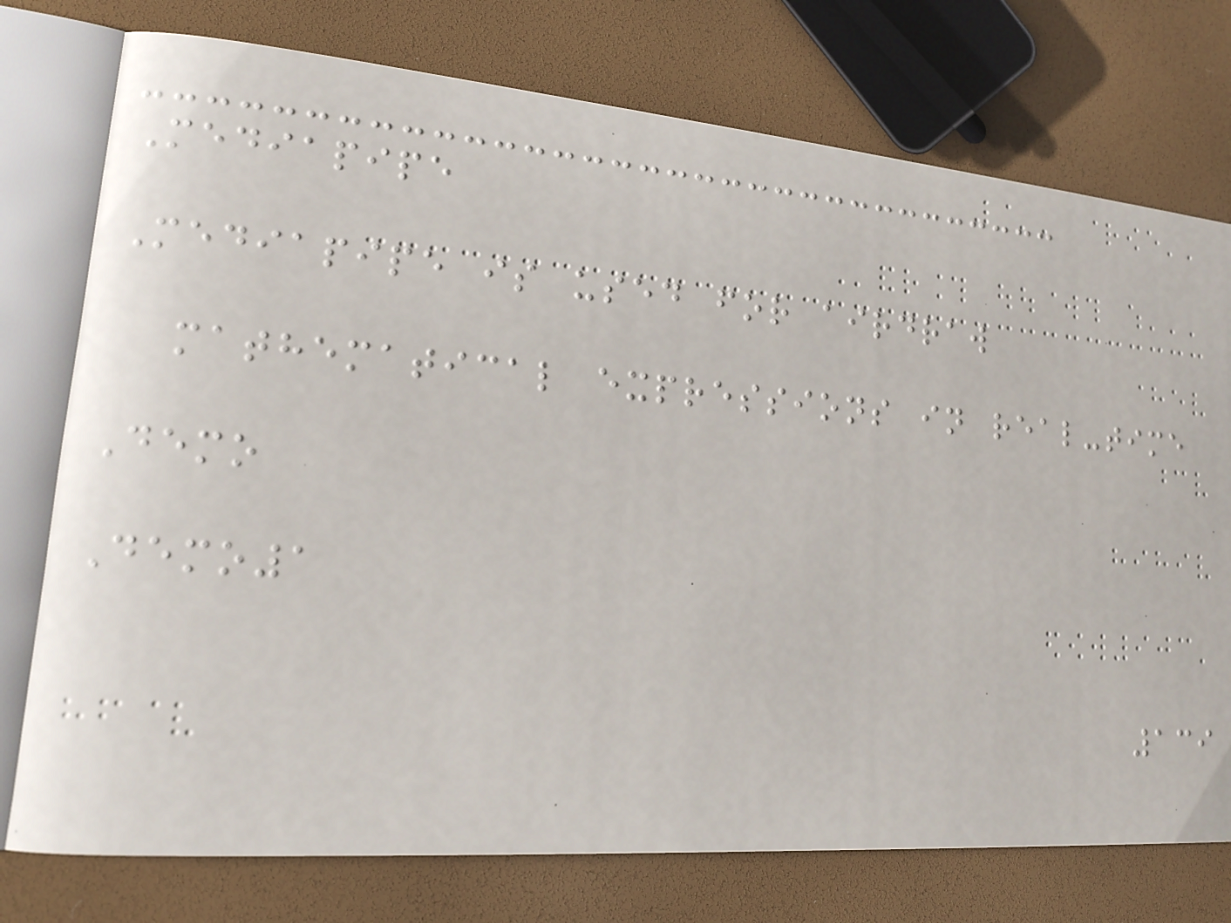Mediapipe
Mediapipe is used for airdraw
mathematical expressions in real-time
Demo
Demo1
139
